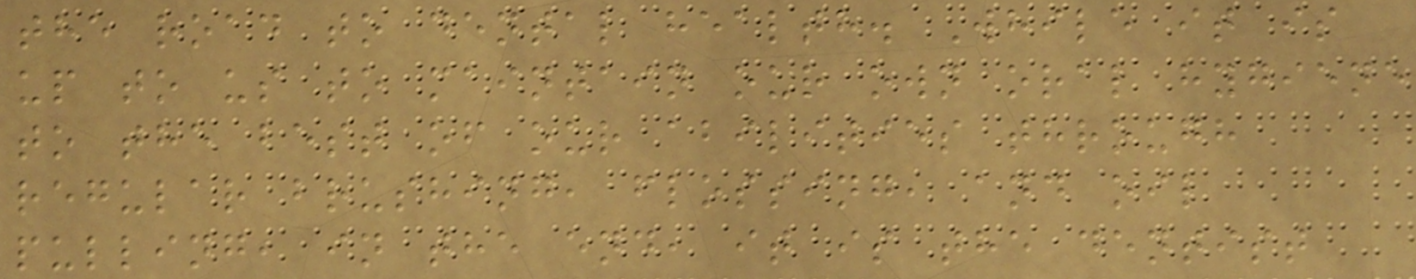the road to dental health. While it is
up to us to maintain our own oral hygiene
to the best of our abilities through
regular brushing, flossing, and oil
pulling, in the end, it is the dentist
